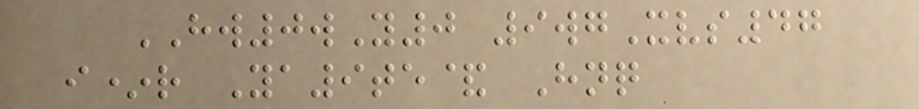HW0wY0 9wgXvs47
i*r Ya9te& Hnq
